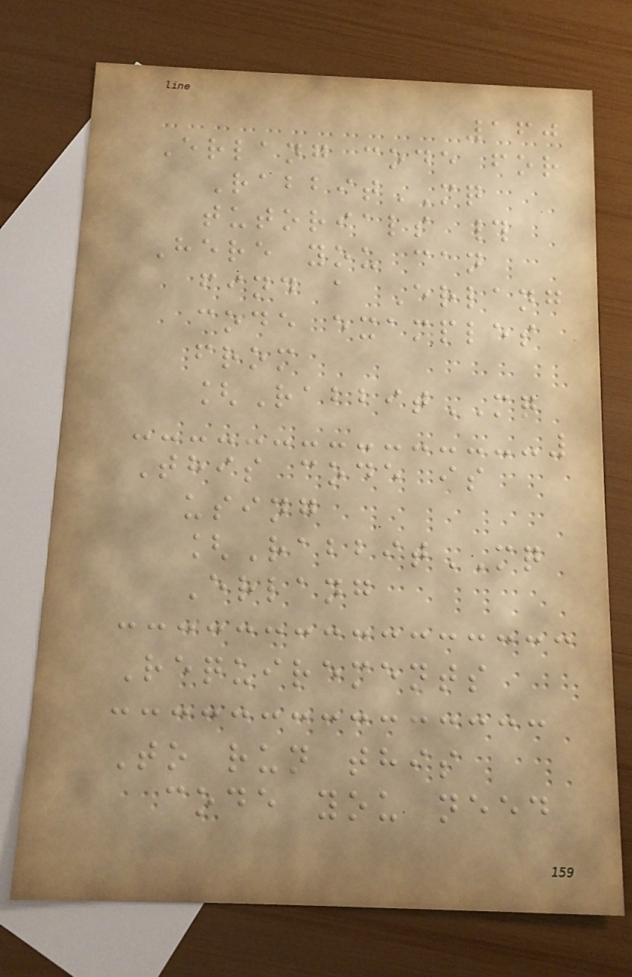160
Erlang code for
RabbitMQ
tutorials #
Here you can
find a Erlang
code examples
from
[RabbitMQ
This code is
using
[RabbitMQ
Erlang
Requirements
To run this
code you need
